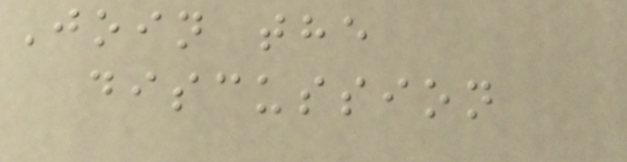Join the
discussion
